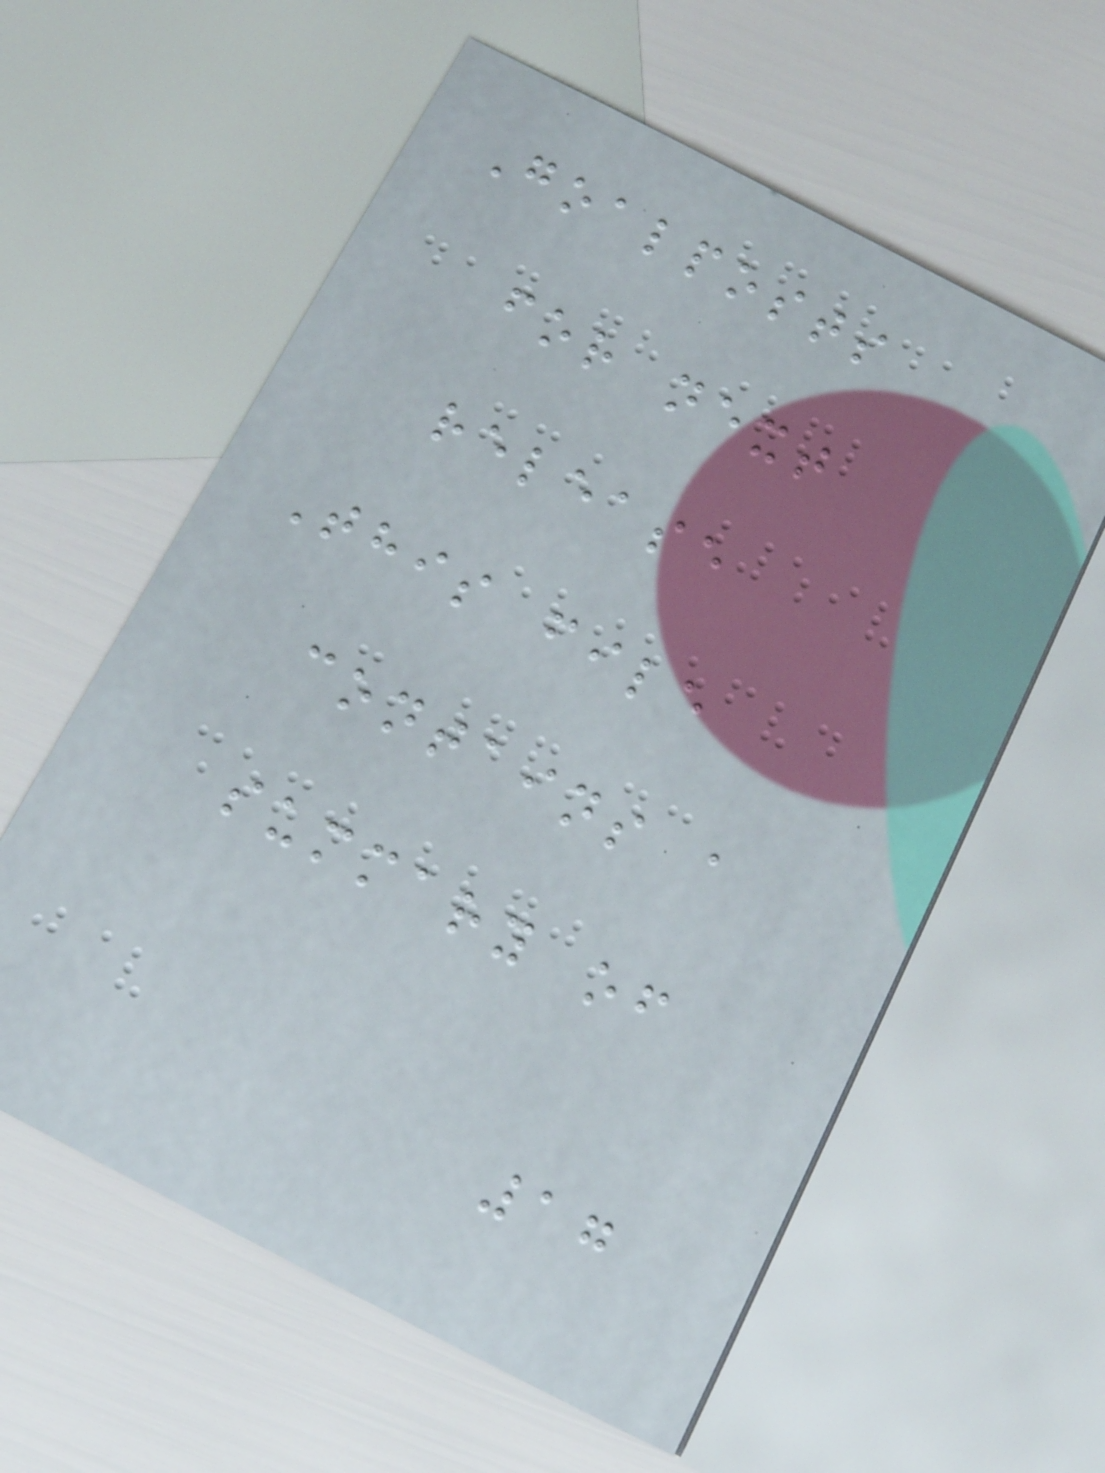Goalposts
for next
release
This file
contains a
summary of
17
